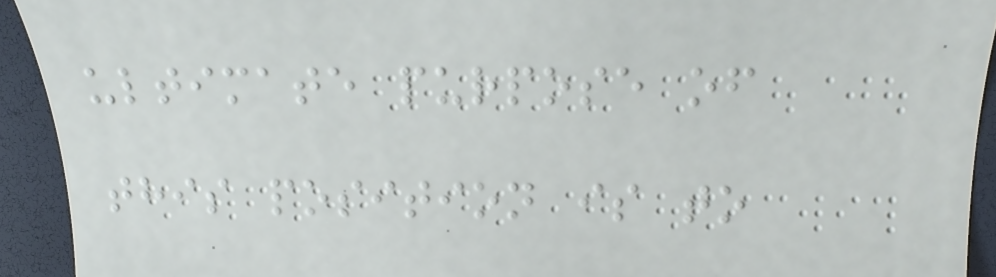ultimate purpose of
this position is to
